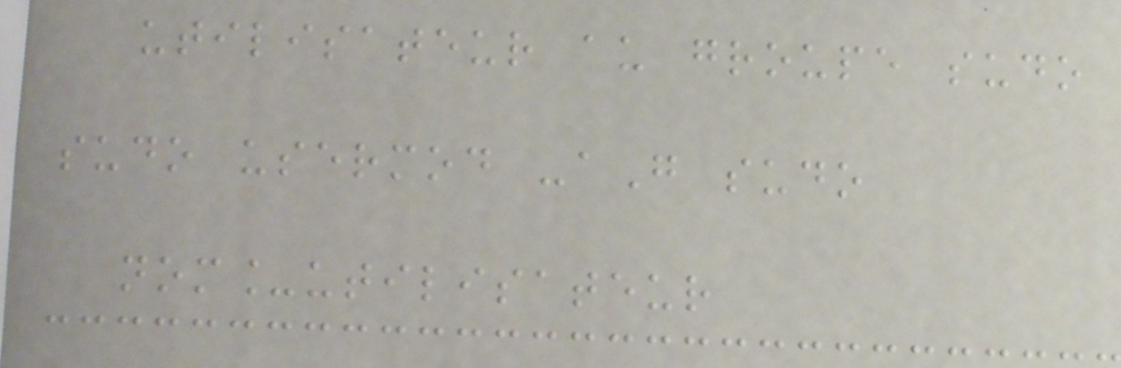utilisateur au groupe sudo
sudo usermod -aG sudo
nom_utilisateur
